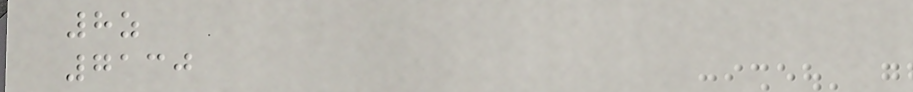8z
7130
